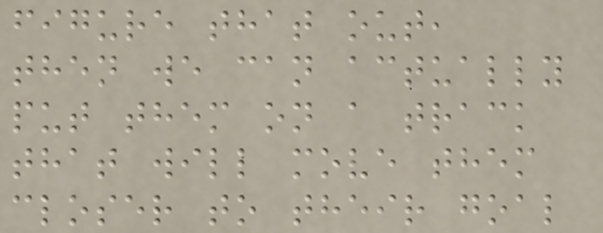figure that out,
then we can actually
put them on a track
that will move them
closer to their goal
